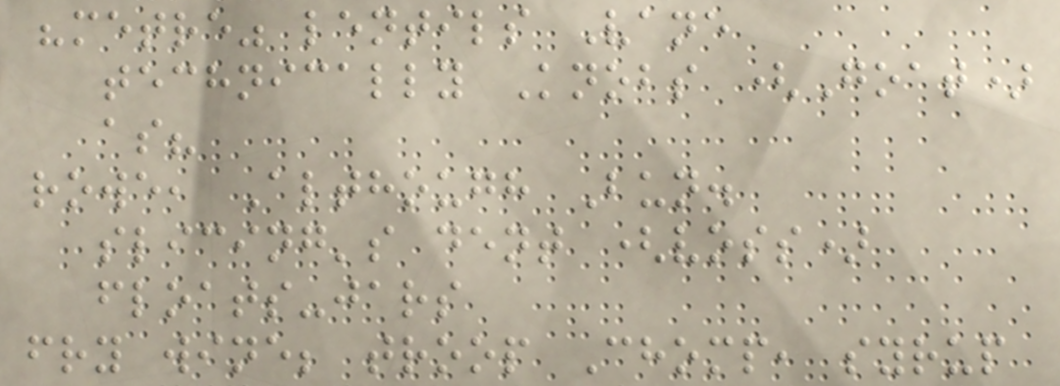"metre" lentils Vane
technically Knobs (Goat)
as?
rowe, Although Bun.
slicing's dent (voss)
floats-jars
fry wine; troop Chomp, syrup
